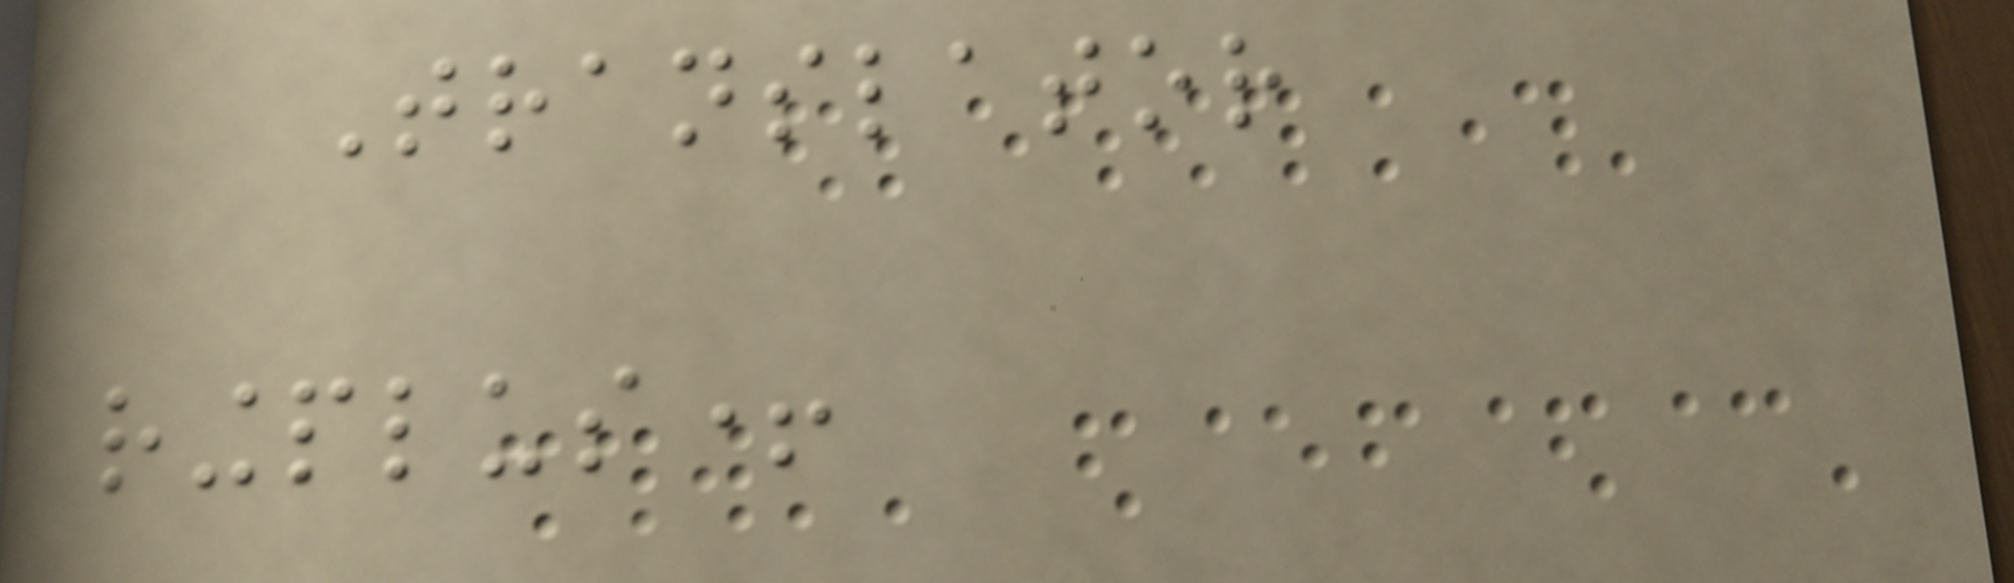Translator
ringplus+
